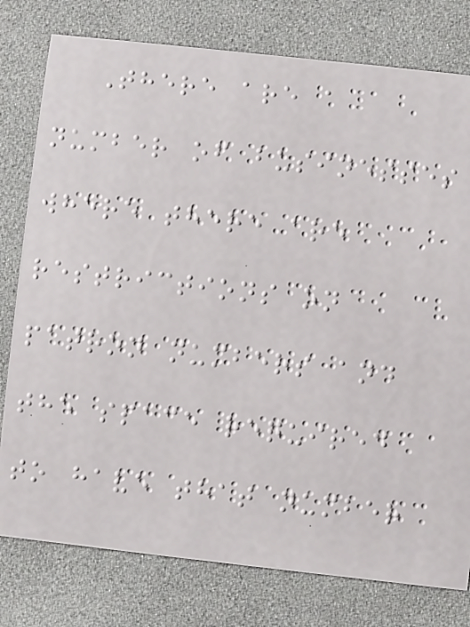There are a
number of businesses
where there are
restrictions on
patron numbers and
the space required
to have that number
